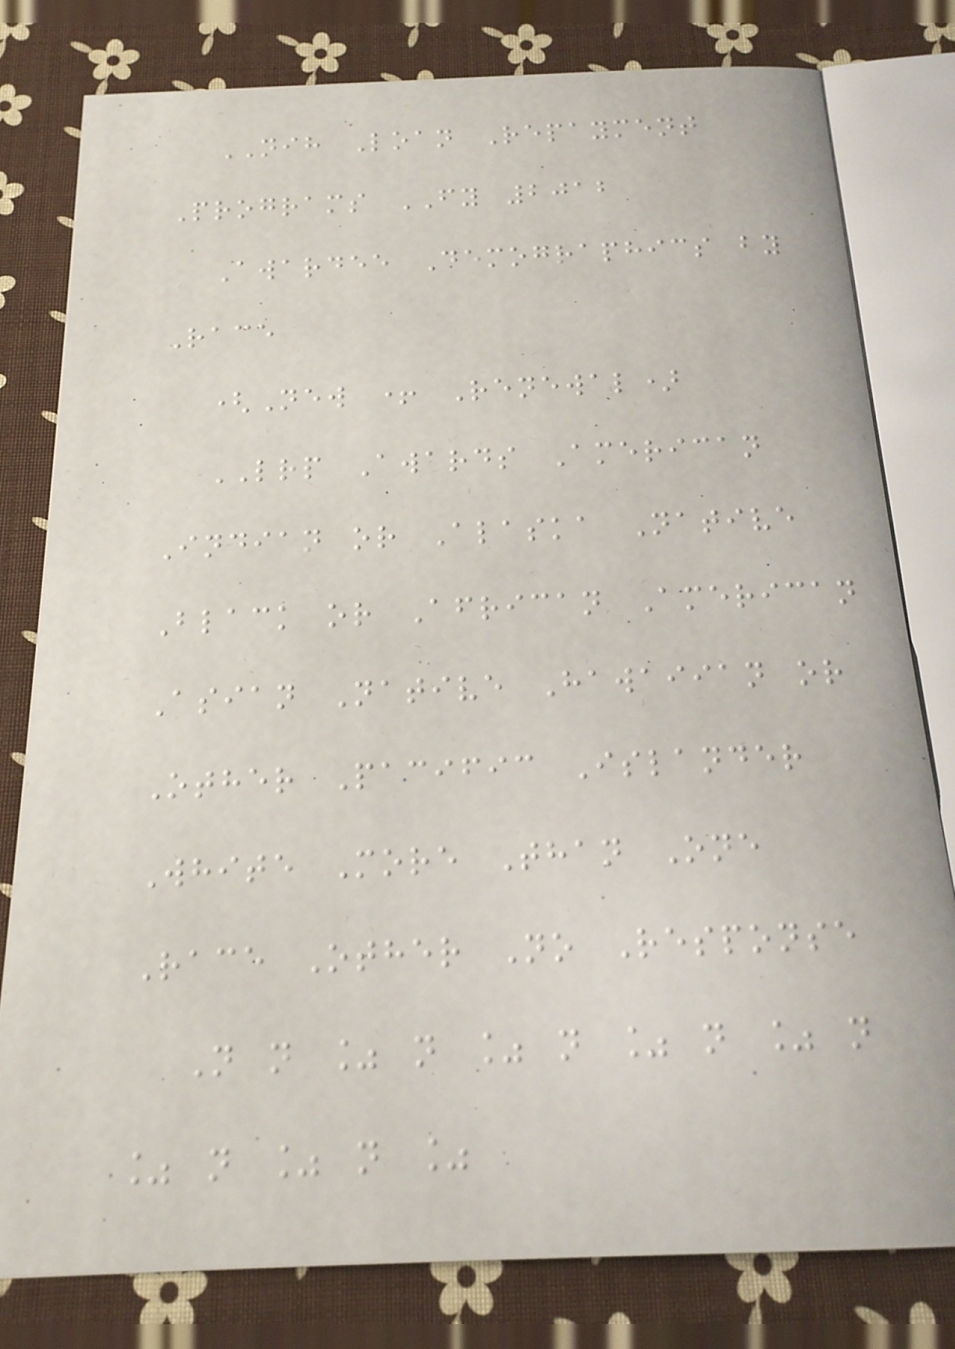NIH Loan Repayment
Programs FY 2012
Awardee Demographics by
Race
(New + Renewal)
LRP Awards American
Indian or Alaska Native
Black or African American
Asian Native Hawaiian or
Other Pacific Islander
White More Than One
Race Other No Response
N n % n % n % n % n
% n % n %
